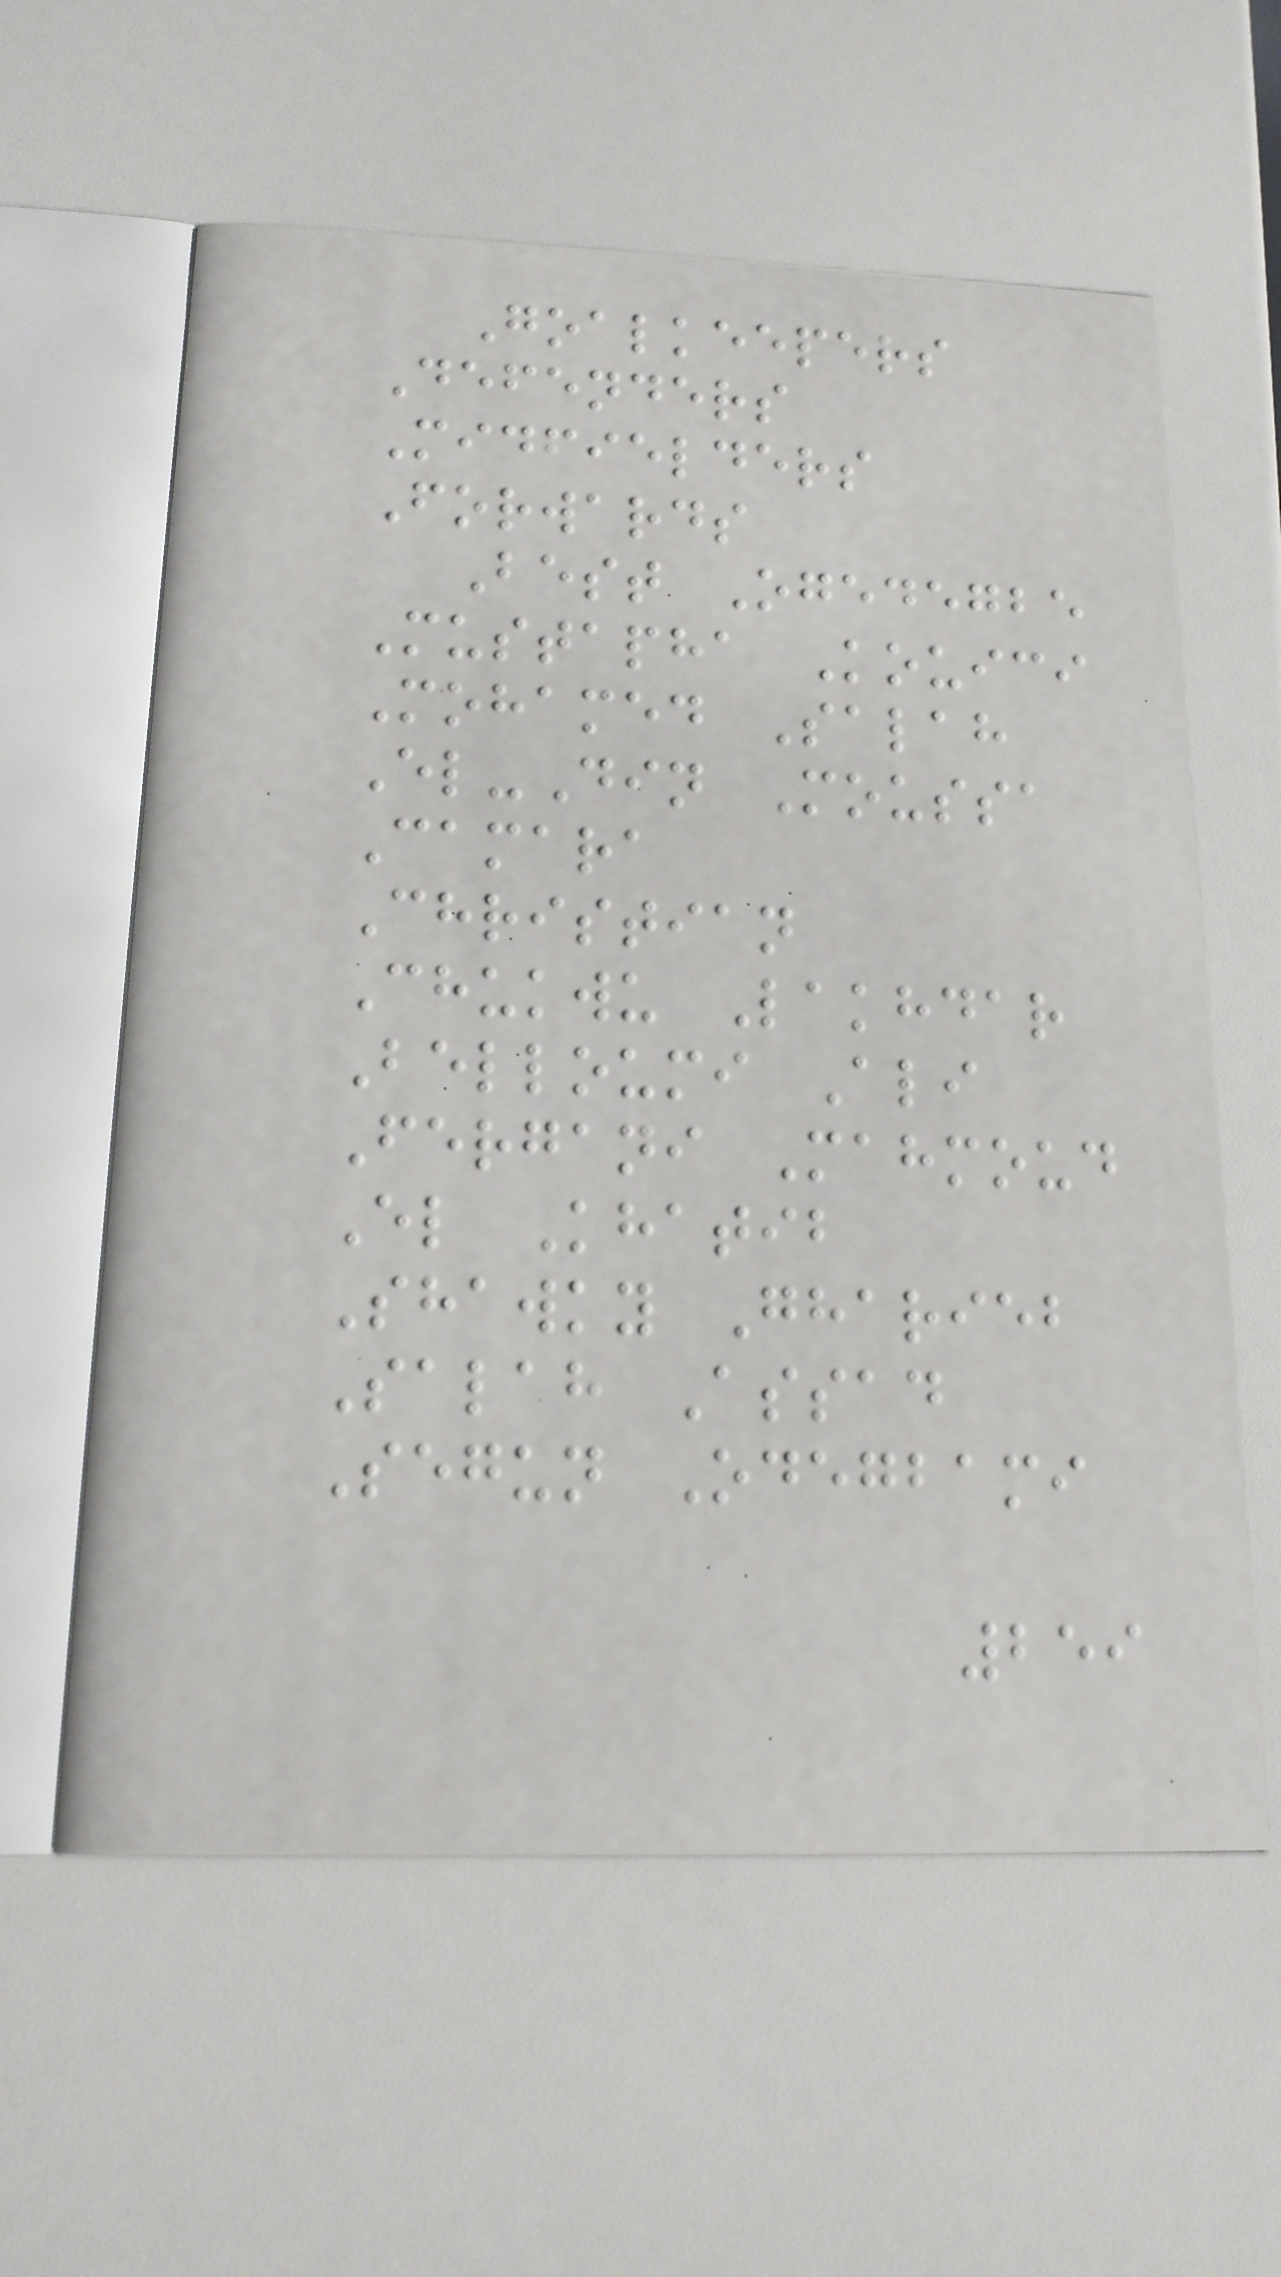Goalkeepers
Defenders
Midfielders
Forwards
Best Ogedegbe
Mustapha Kouici
Mohamed Salah
El-Din Moussa
Camara
Christian
Chukwu Lakhdar
Belloumi Ali
Fergani Mahmoud
El Khatib
Shawky Gharieb
Salah Assad
Segun Odegbami
259
